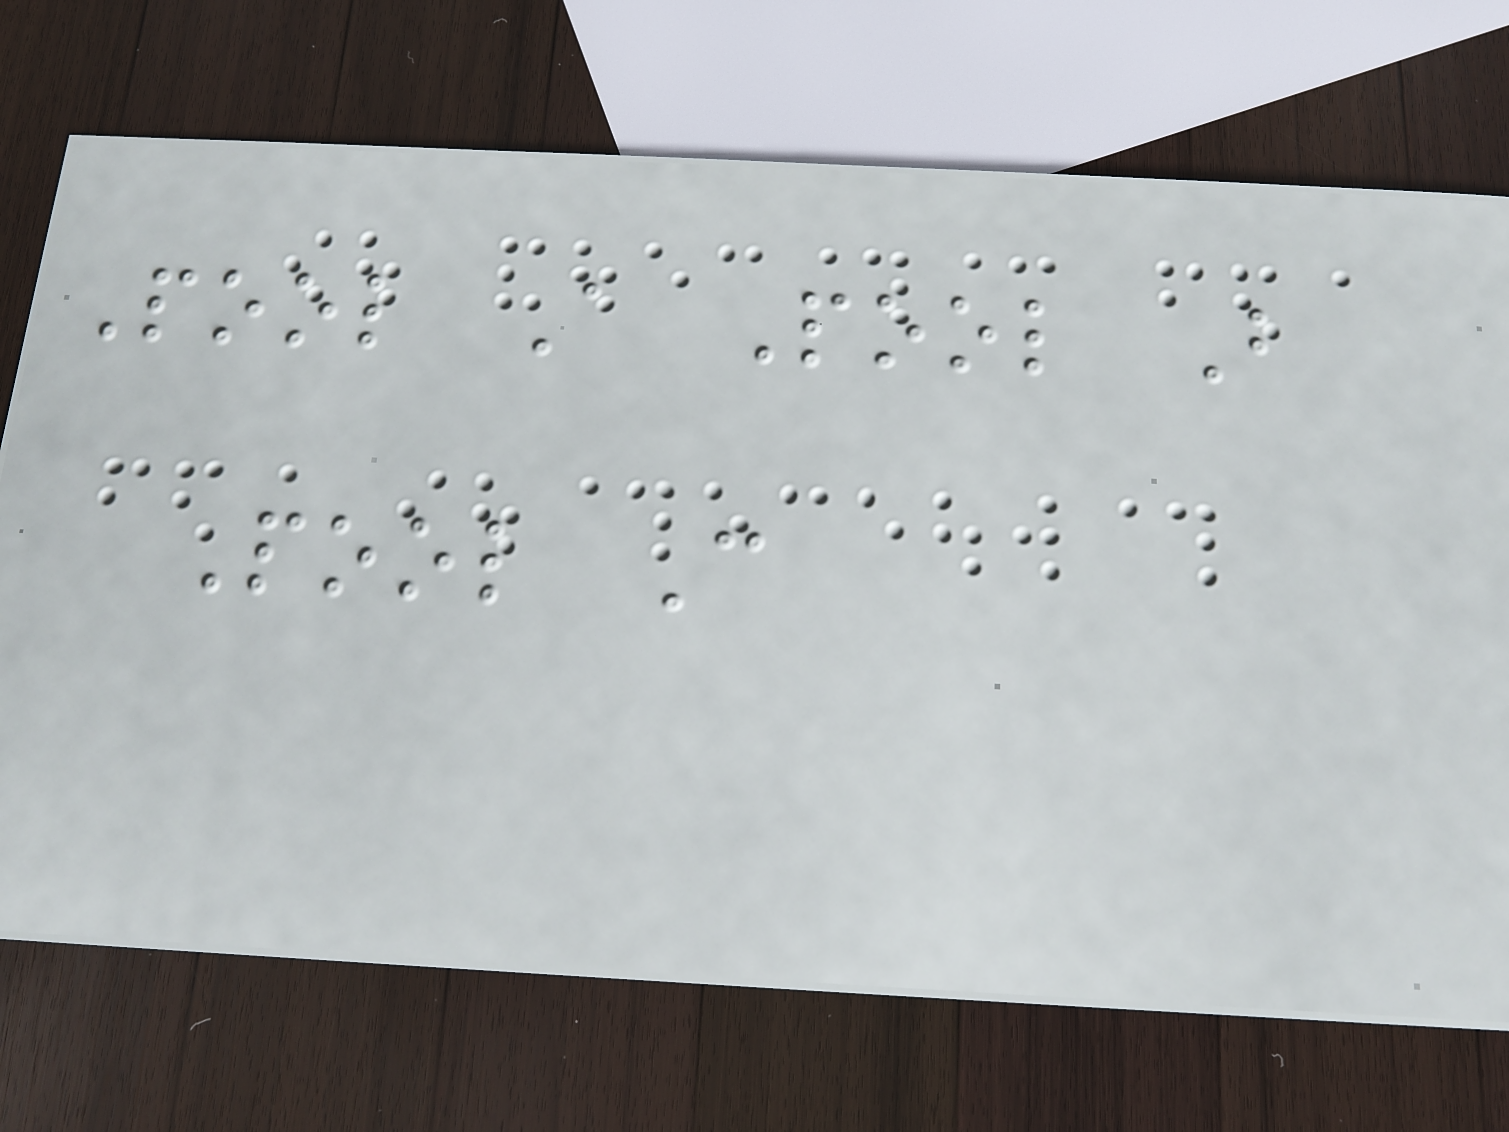Pool A Pool B
Pool C
